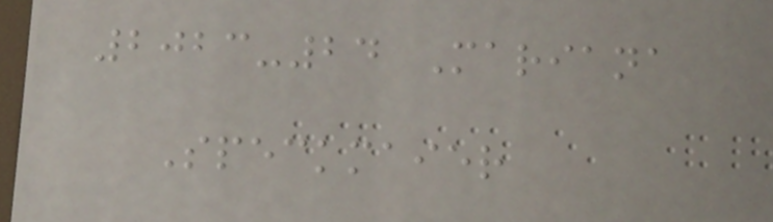2023-24 Mariana
Speckmaier
